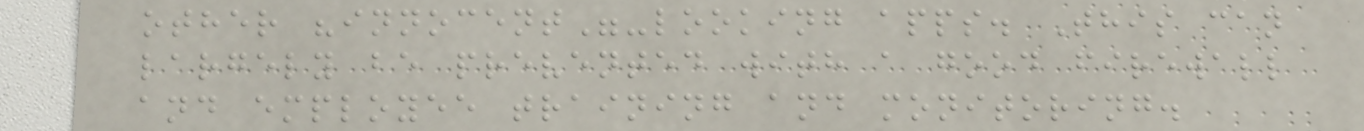other "innocent"-looking apps. This can
largely be prevented with a good firewall
and employee training and monitoring.
